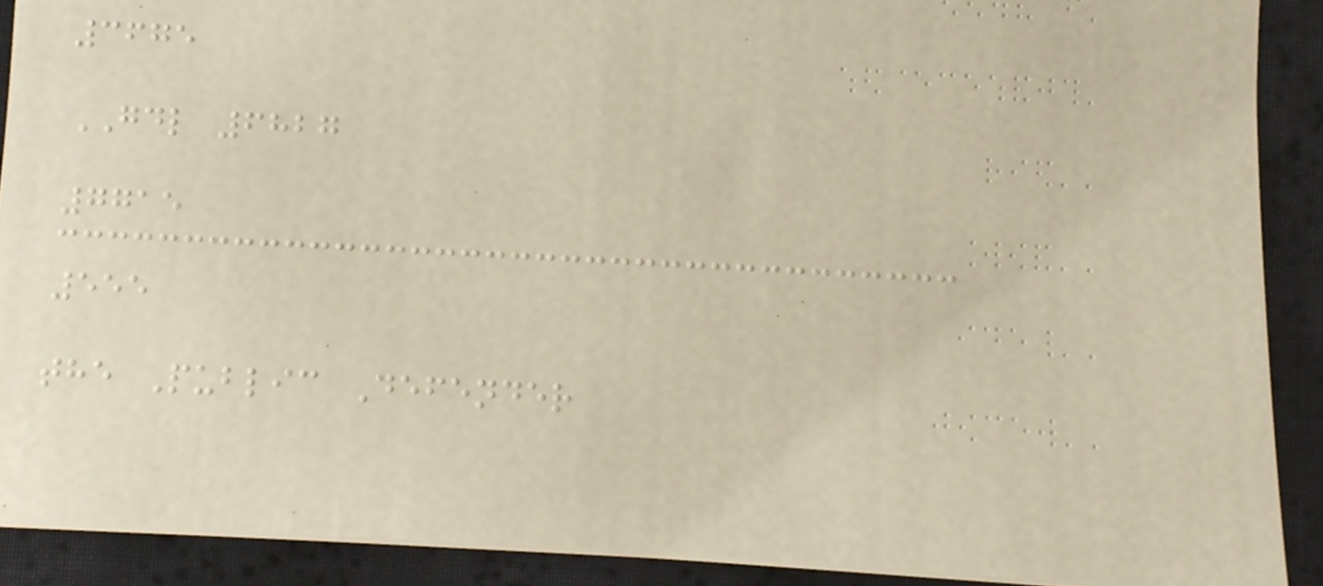3675
GDL 6827
7715
555
the Public Defender
